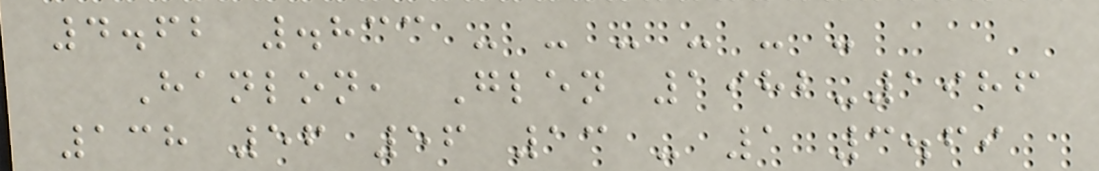4.62 .833 - - - - - -
Hanlon, Glen 1982-1986
138 56 56 13 - 1 3.69
